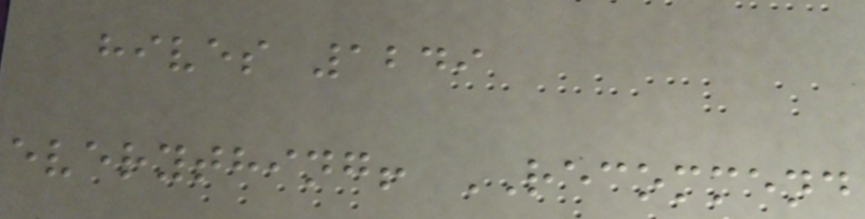hives 1249
everything! RECOMMEND
